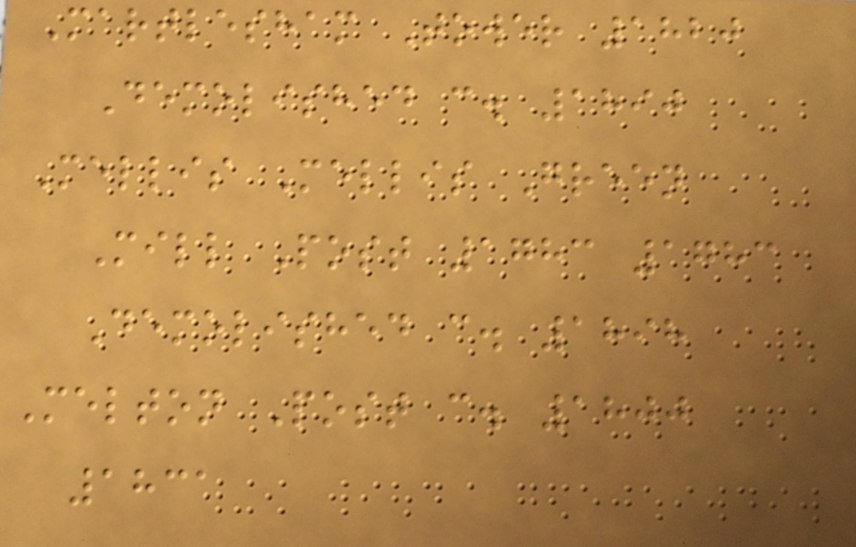Martlesham Tower 1820
Demolished c. 1890
Mellis Mellis Green
Mill Post 1783 1783
Demolished c. 1898
Melton Post c. 1800
1831
